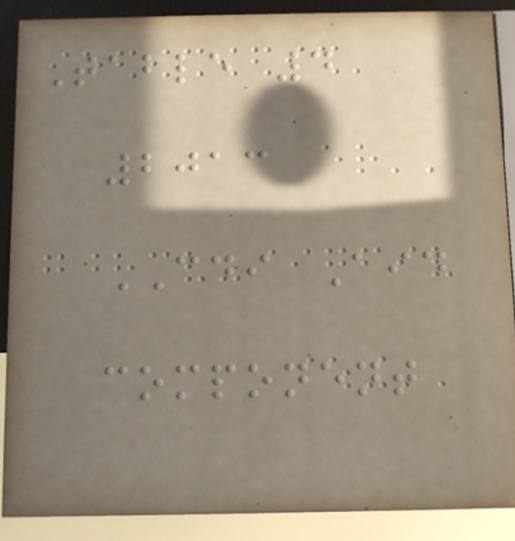Table 4
2013
CDI Aid
component
